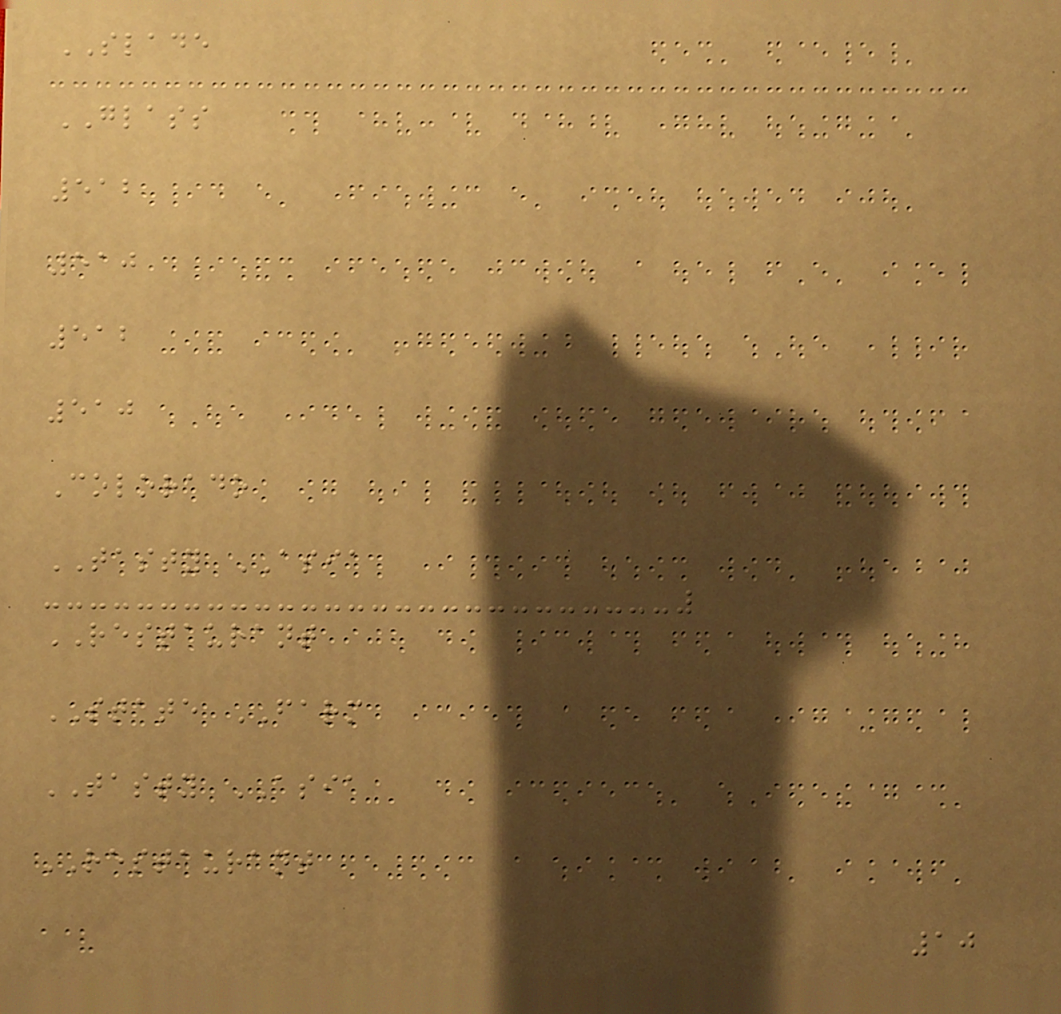SLADE
GLASS
512
510
512
510
Colorado
TASTY ASIA
RESTAURANT
STATE FARM
TASTY ASIA
RESTAURANT
10
